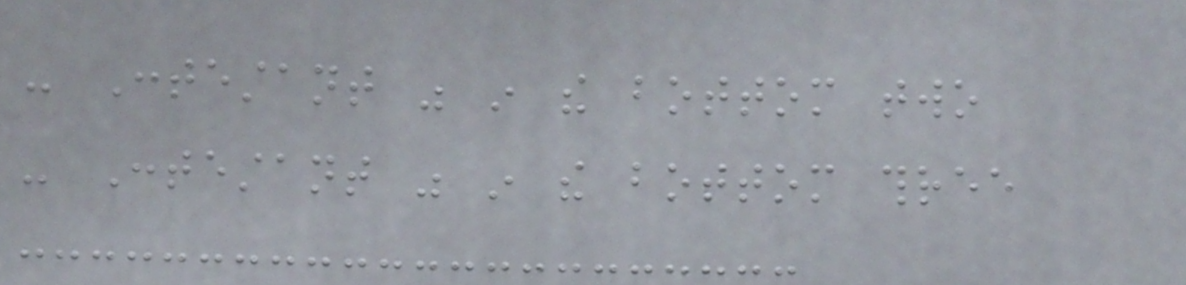- Contestant was in the bottom two
- Contestant was in the bottom three
